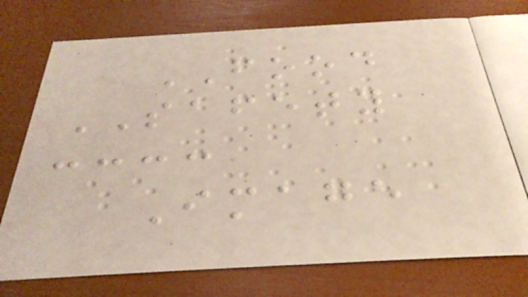FOOD
SAFETY
Image
